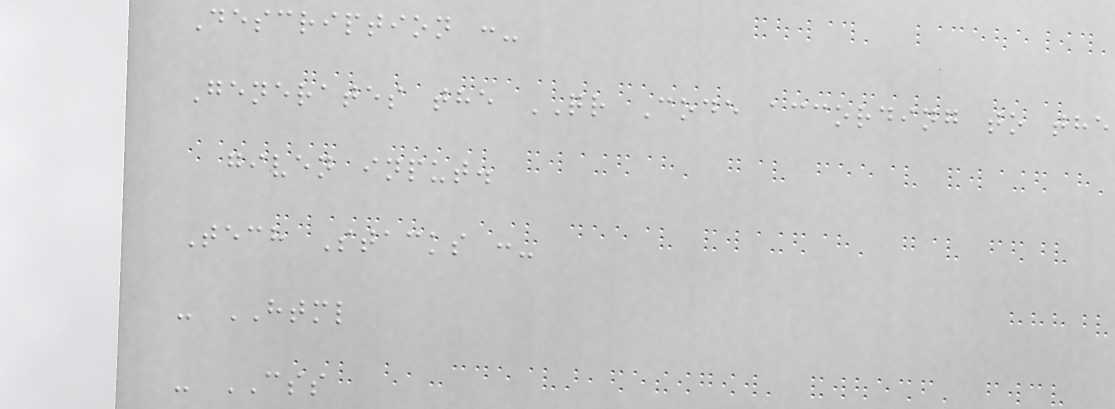Description :-
Generates the QR Code according to the
given input.
Tech Stacks :-
- HTML
- CSS
